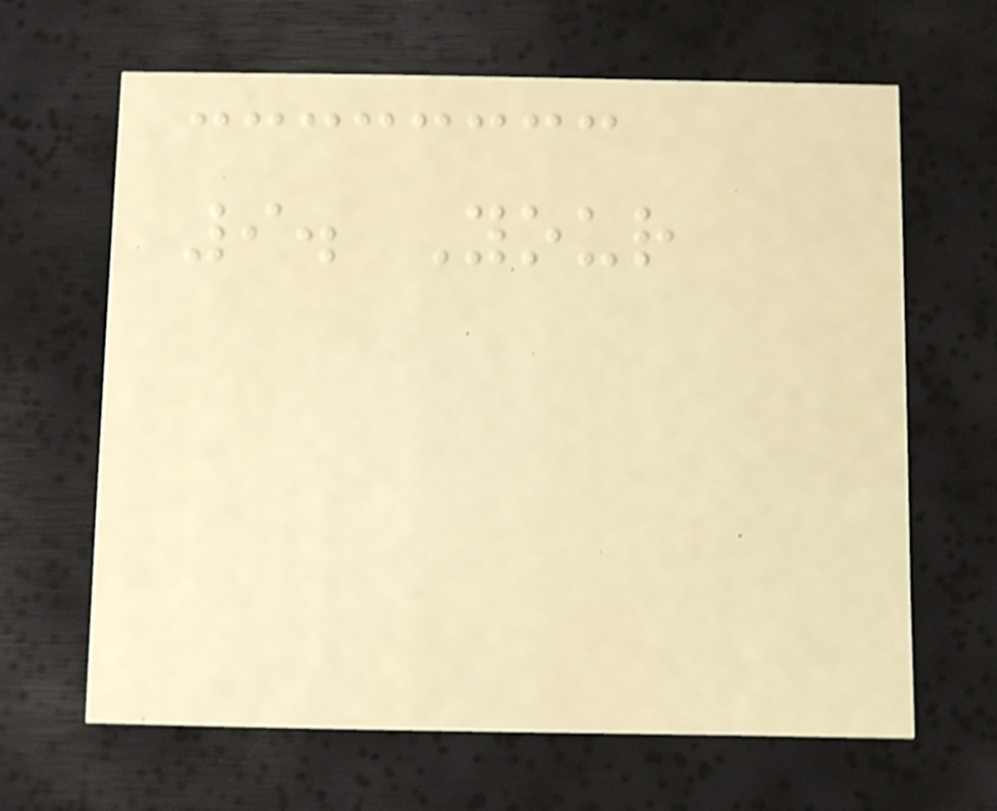9. Your
